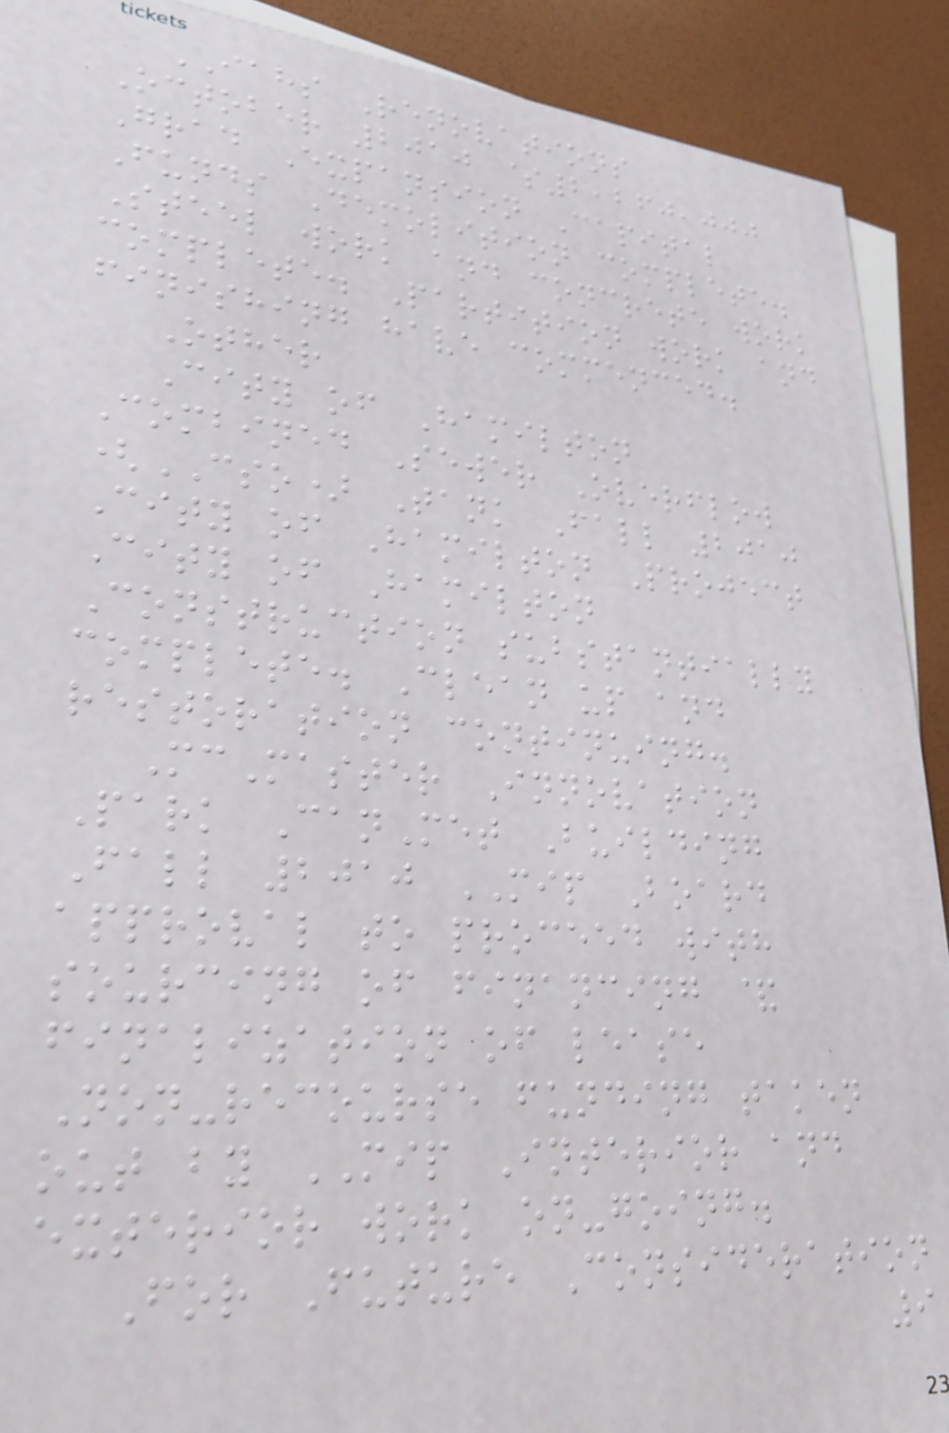IAHS Renovations
October 2010 $2,260,000
Grad Expansion Capital
Funds Demolition complete.
Steel work and concrete work
complete. Partition work and
finishing have commenced.
Other
City of Hamilton
Combined Sewer Overflow
(CSO) Tank Fall 2010
City of Hamilton Project
City of Hamilton
Construction substantially
complete. Clean up and
restoration continuing.
McMaster Innovation
Park CanMet Building
Fall 2010 MIP Board
approval to proceed with
sourcing of financing &
finalization of lease
Non-recourse funding taken
out by MIP Interior and
exterior work on-going.
For Future Consideration
9
